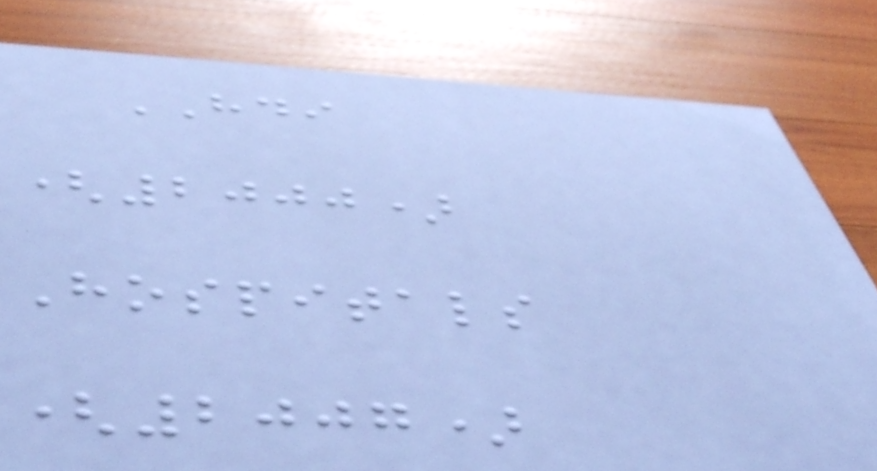HDI
(2000)
Hospitals
(2007)
